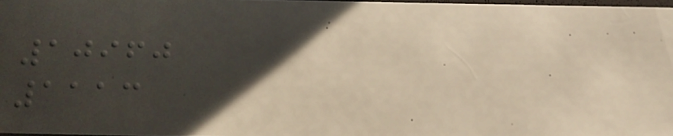10960
1113
